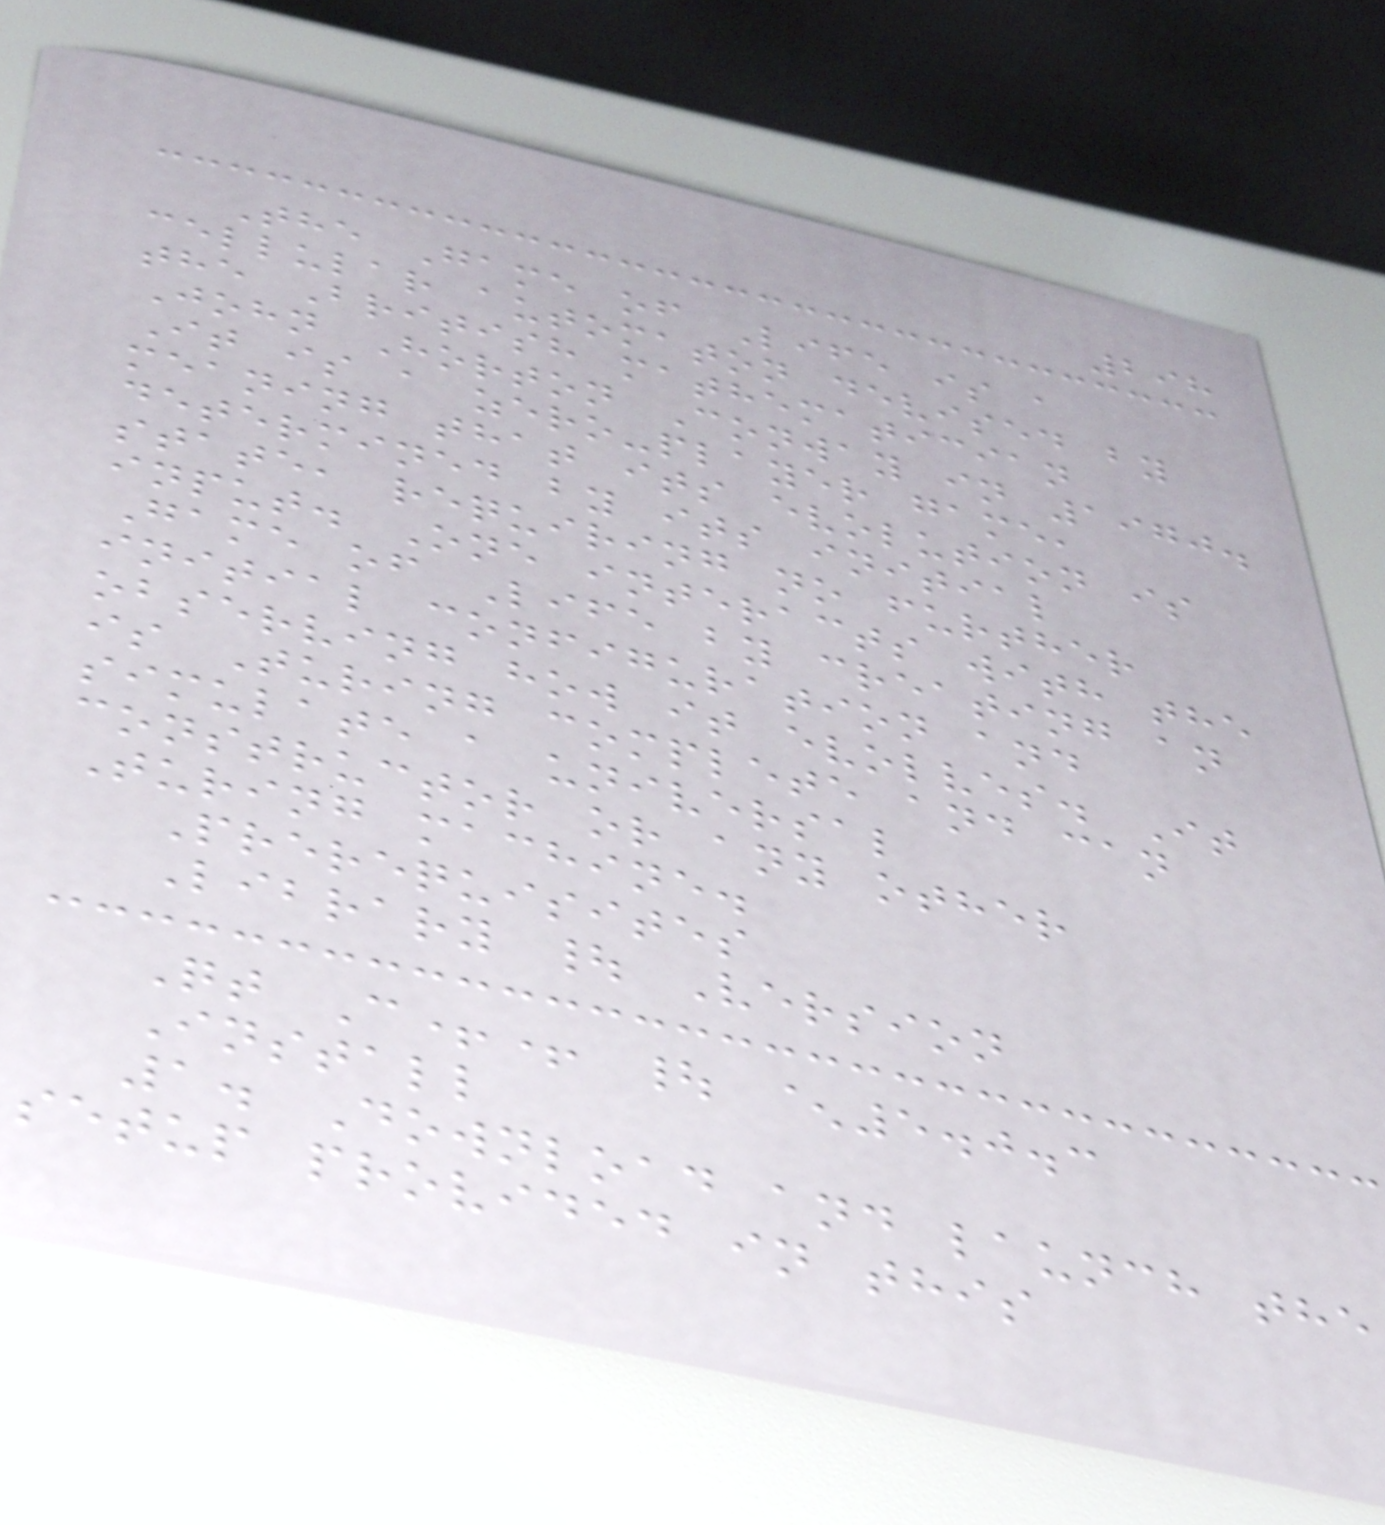298
The Game of Life is a
cellular automaton devised by
the British mathematician
John Horton Conway in 1970.
It is a zero-player game,
meaning that its evolution is
determined by its initial
state, requiring no further
input. One interacts with the
Game of Life by creating an
initial configuration and
observing how it evolves. It
is Turing complete and can
simulate a universal
constructor or any other
Turing machine.
Prerequisites
Library | Version
Qt C++ | ^5.0.3
Install
1. Download and launch the
setup provided in this
